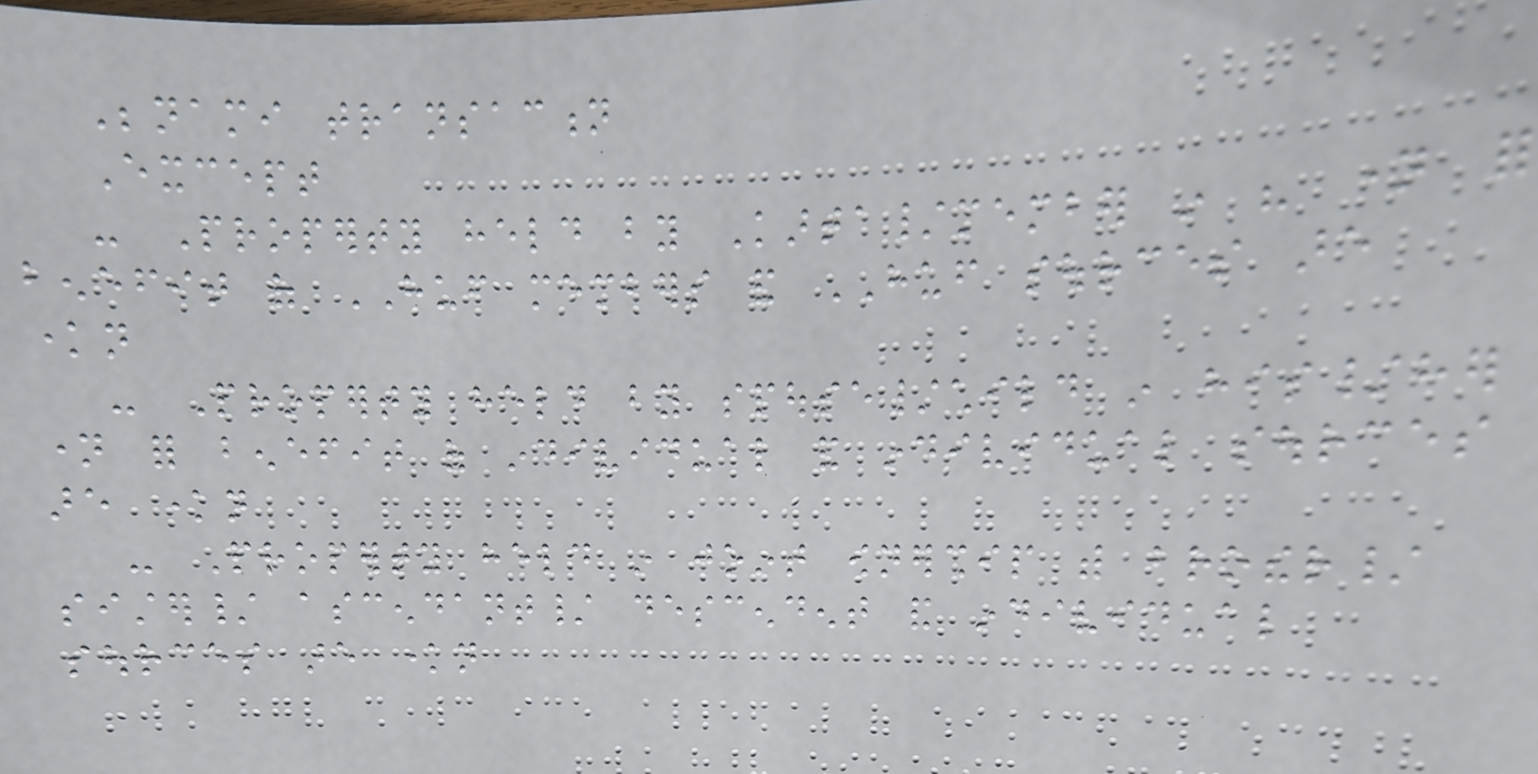Benami transaction
Except
- Property held by Karta/member in his name for
benefit of HUF members and HUF sources are
known
- Property held by spouse/child in his/her
name for benefit of individual and individual sources
are known
- Property held in joint ownership with brother/
sister/ ascendant/ descendent and individual
sources are known
